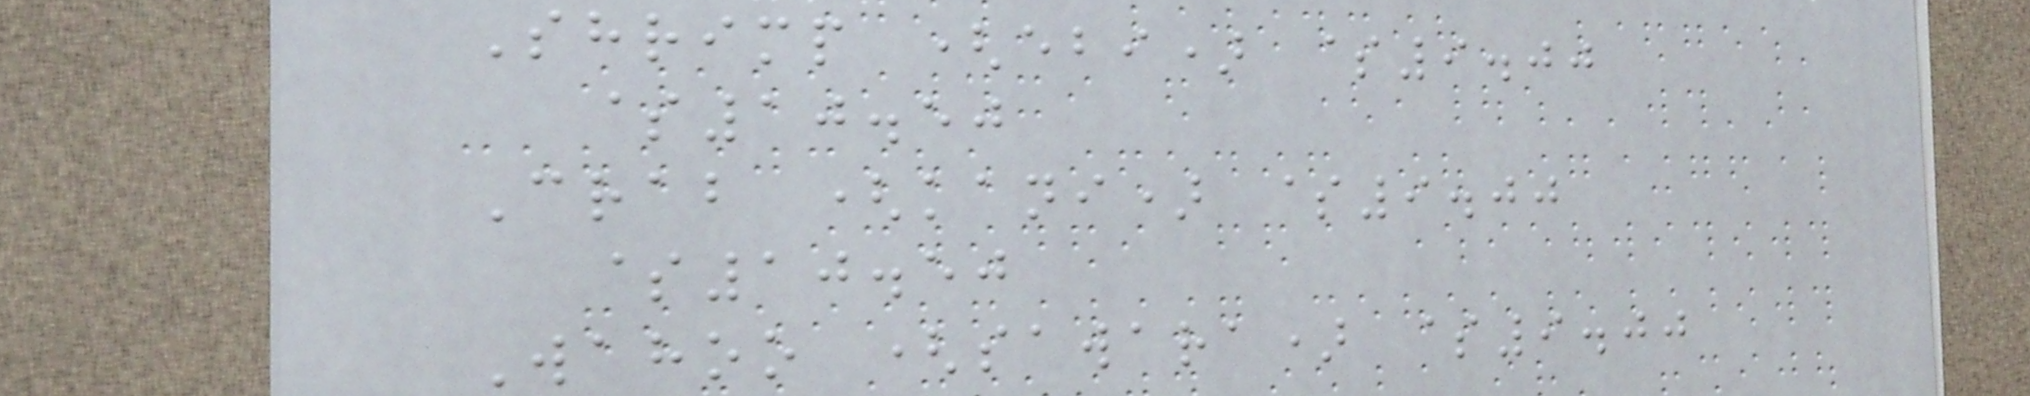Shrimp (ebi) $9.00
$10.50
Crab (kani) $9.00
$10.50
Wahoo (sawara) $9.00
